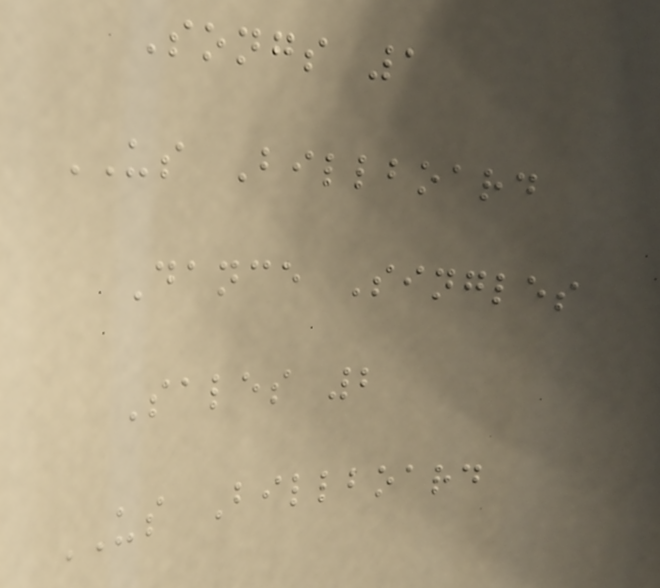Songs 1
US Billboard
Dance Singles
Sales 2
US Billboard
